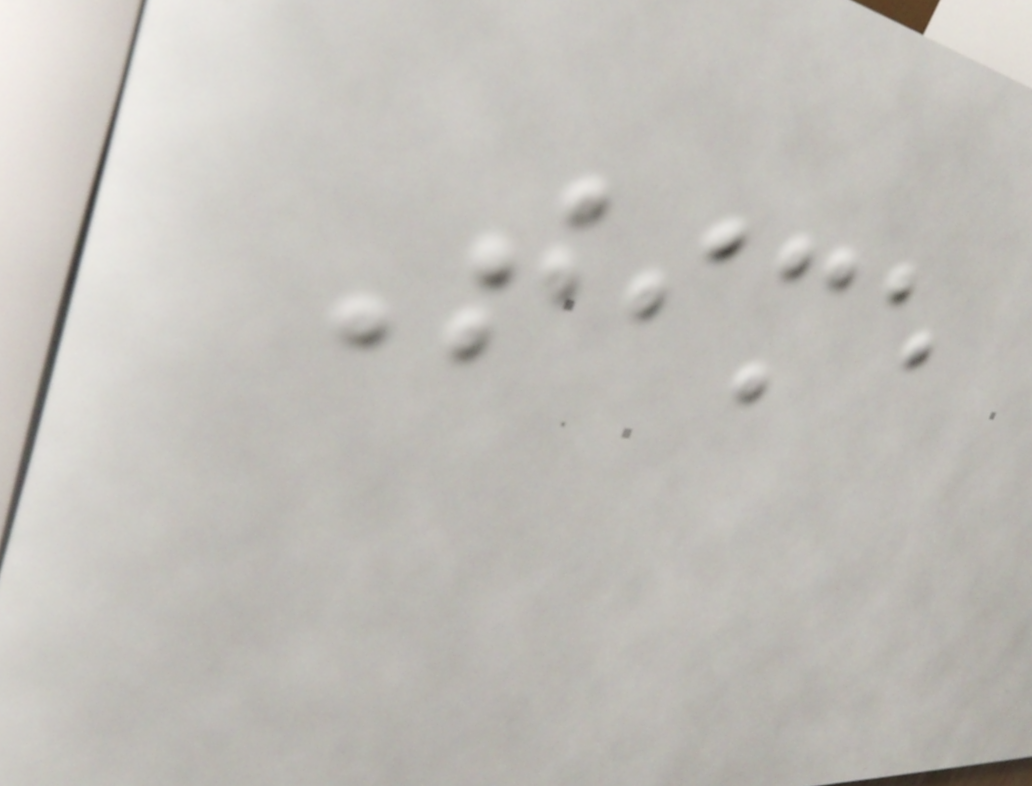Time
